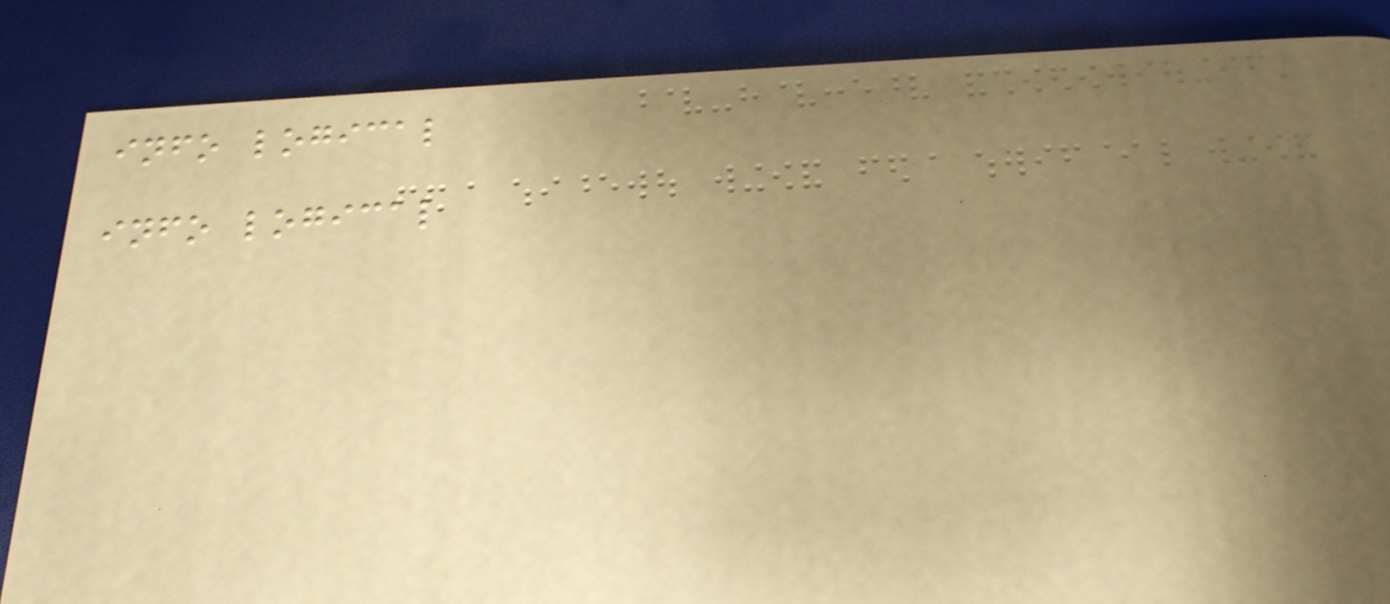info logical
info logical
